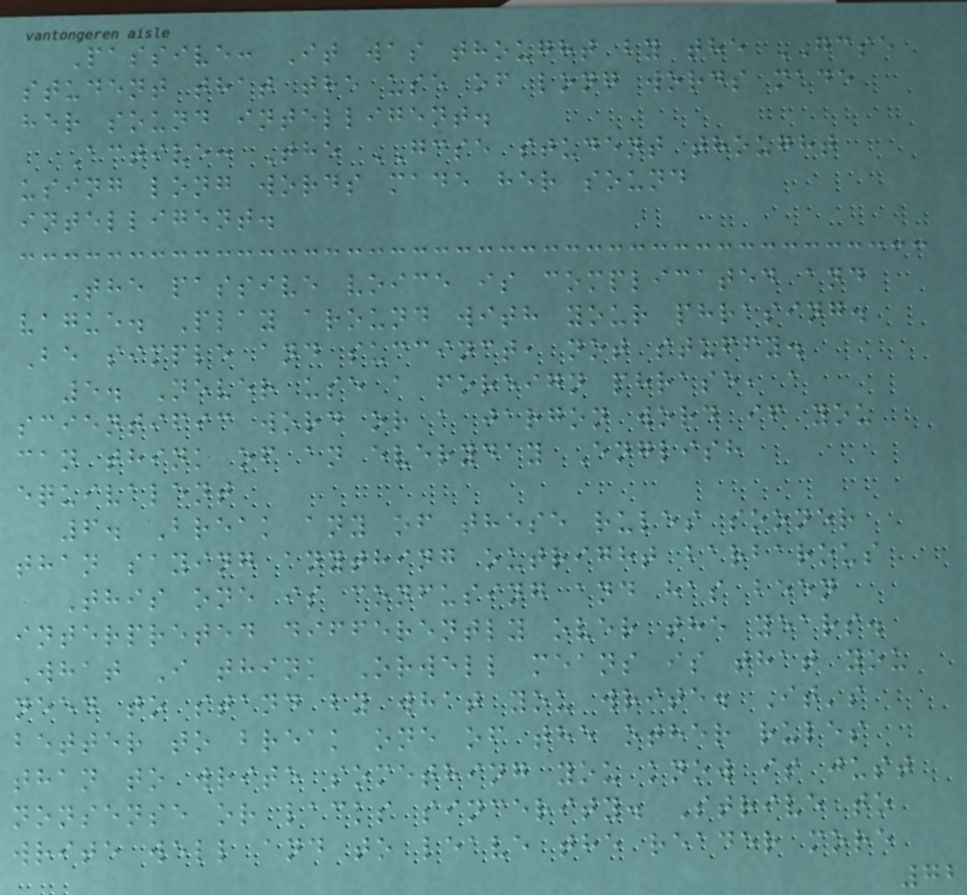Passive: It was thought by the GCSE
student that the use of long words made
her sound intelligent.
Active: The GCSE student thought
using long words made her sound
intelligent.
The passive voice is complicated and
vague. Play around with your phrasing.
Be simple and succinct, not stuffy.
5. Never use a foreign phrase, a
scientific word or a jargon word if you
can think of an everyday English
equivalent
6. Break any of these rules sooner
than saying anything outright barbarous
This one is confusing and has been
interpreted differently over the years.
What I think Orwell means is that you
need to stand by what you write. It's
better to break one of the other rules
than to write something you know is just
nonsense or lacks sincerity. Strive to
write well and to leave the reader more
72
